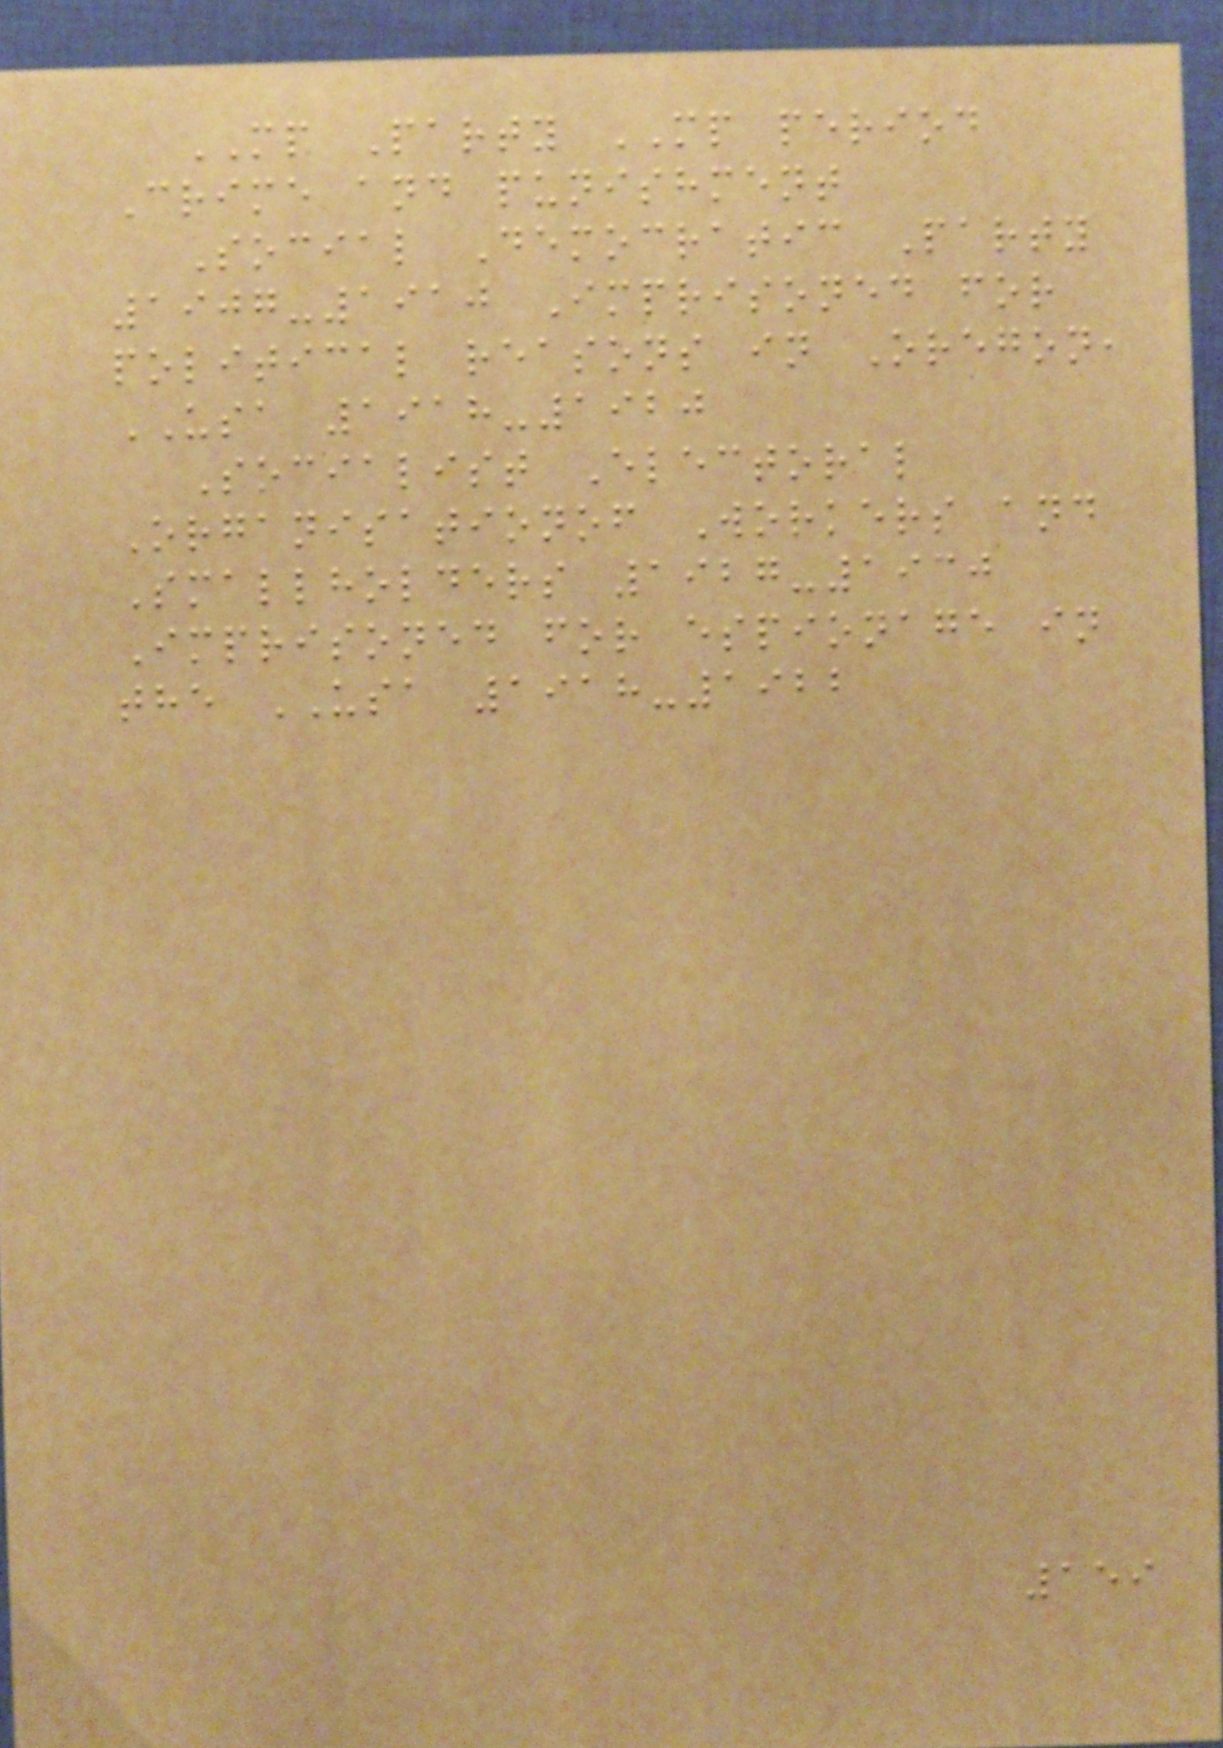MP Party MP period
Crime and punishment
Social Democratic Party
1907-1910 Imprisoned for
political reasons in Oregon,
USA 1918-1920
Socialist Electoral
Organisationof Workers and
Smallholders 1927-1930
Imprisoned for espionage in
the USA 1918-1922
159
